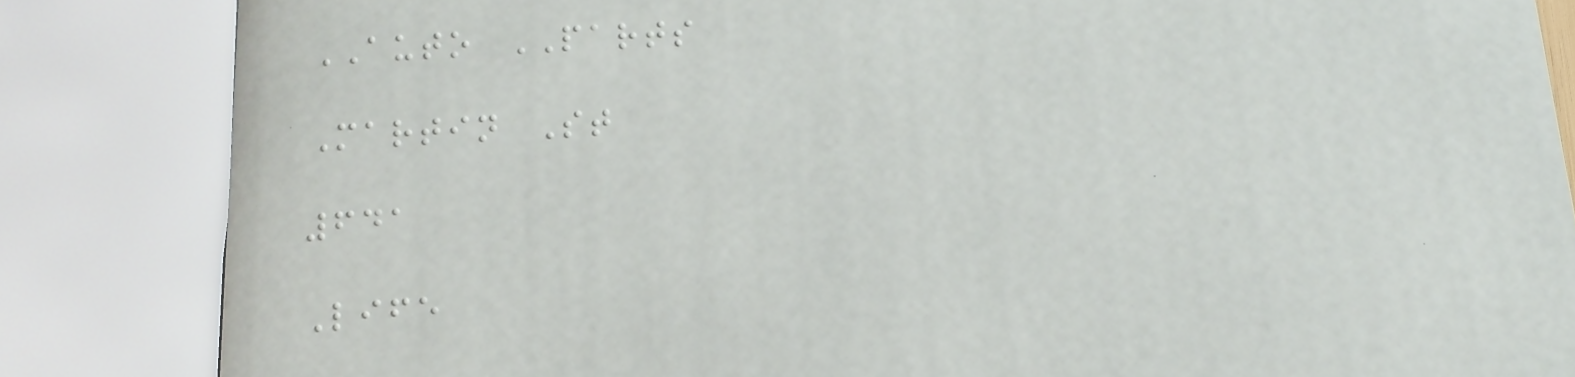AUTO PARTS
Martin St
641
Life
